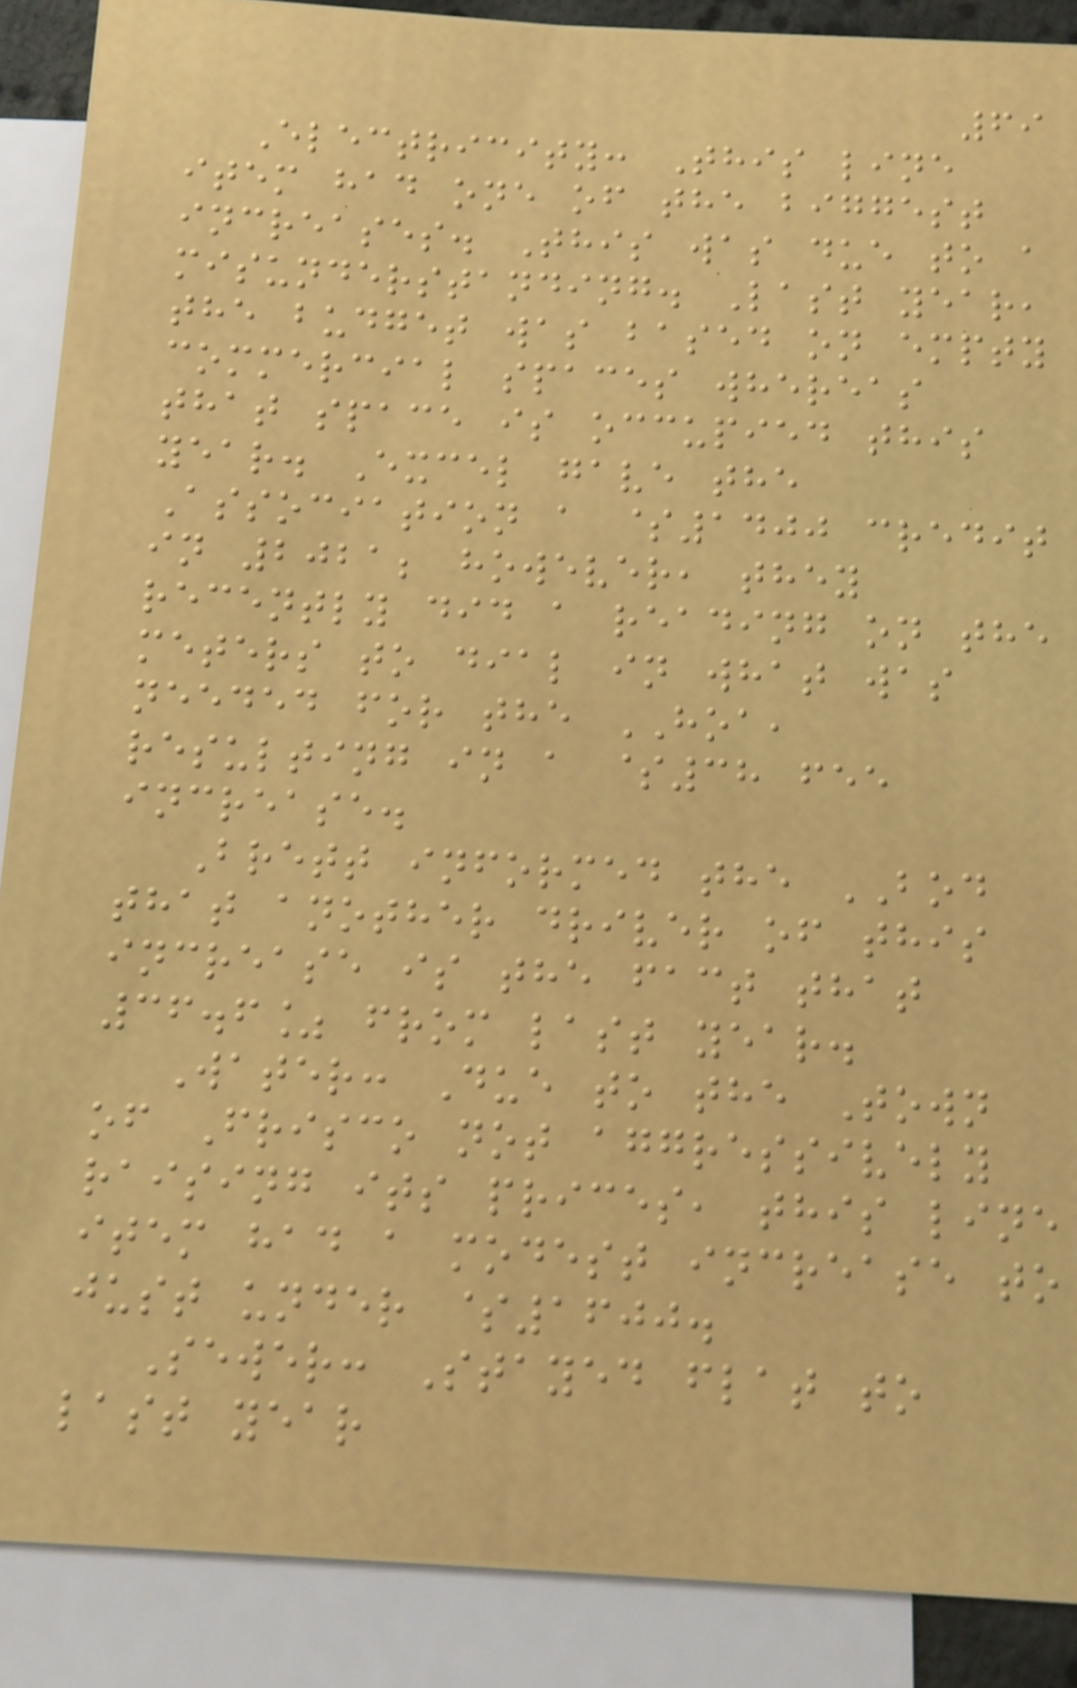69
Electricity: This line
item had one of the biggest
increases. This was due to a
misunderstanding. Last year,
the budget was based on empty
commercial spaces whereas
that space is occupied this
year. Excel gave the
Association a $1400 credit
in 2021; however, they
recently did a reading on the
meters to dial in what was
needed for the HOA,
resulting in a $38 fee
increase.
Brett informed the BOD
that another driver of this
increase is the fact that
36.6% from last year.
Water: Due to the Town
of Frisco not aggressively
raising its prices, this line
item had a modest increase to
just under $1600.
Sewer: Stayed flat to
last year
